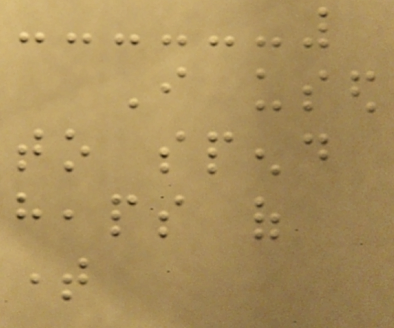I used
to spend
heaps of
time
